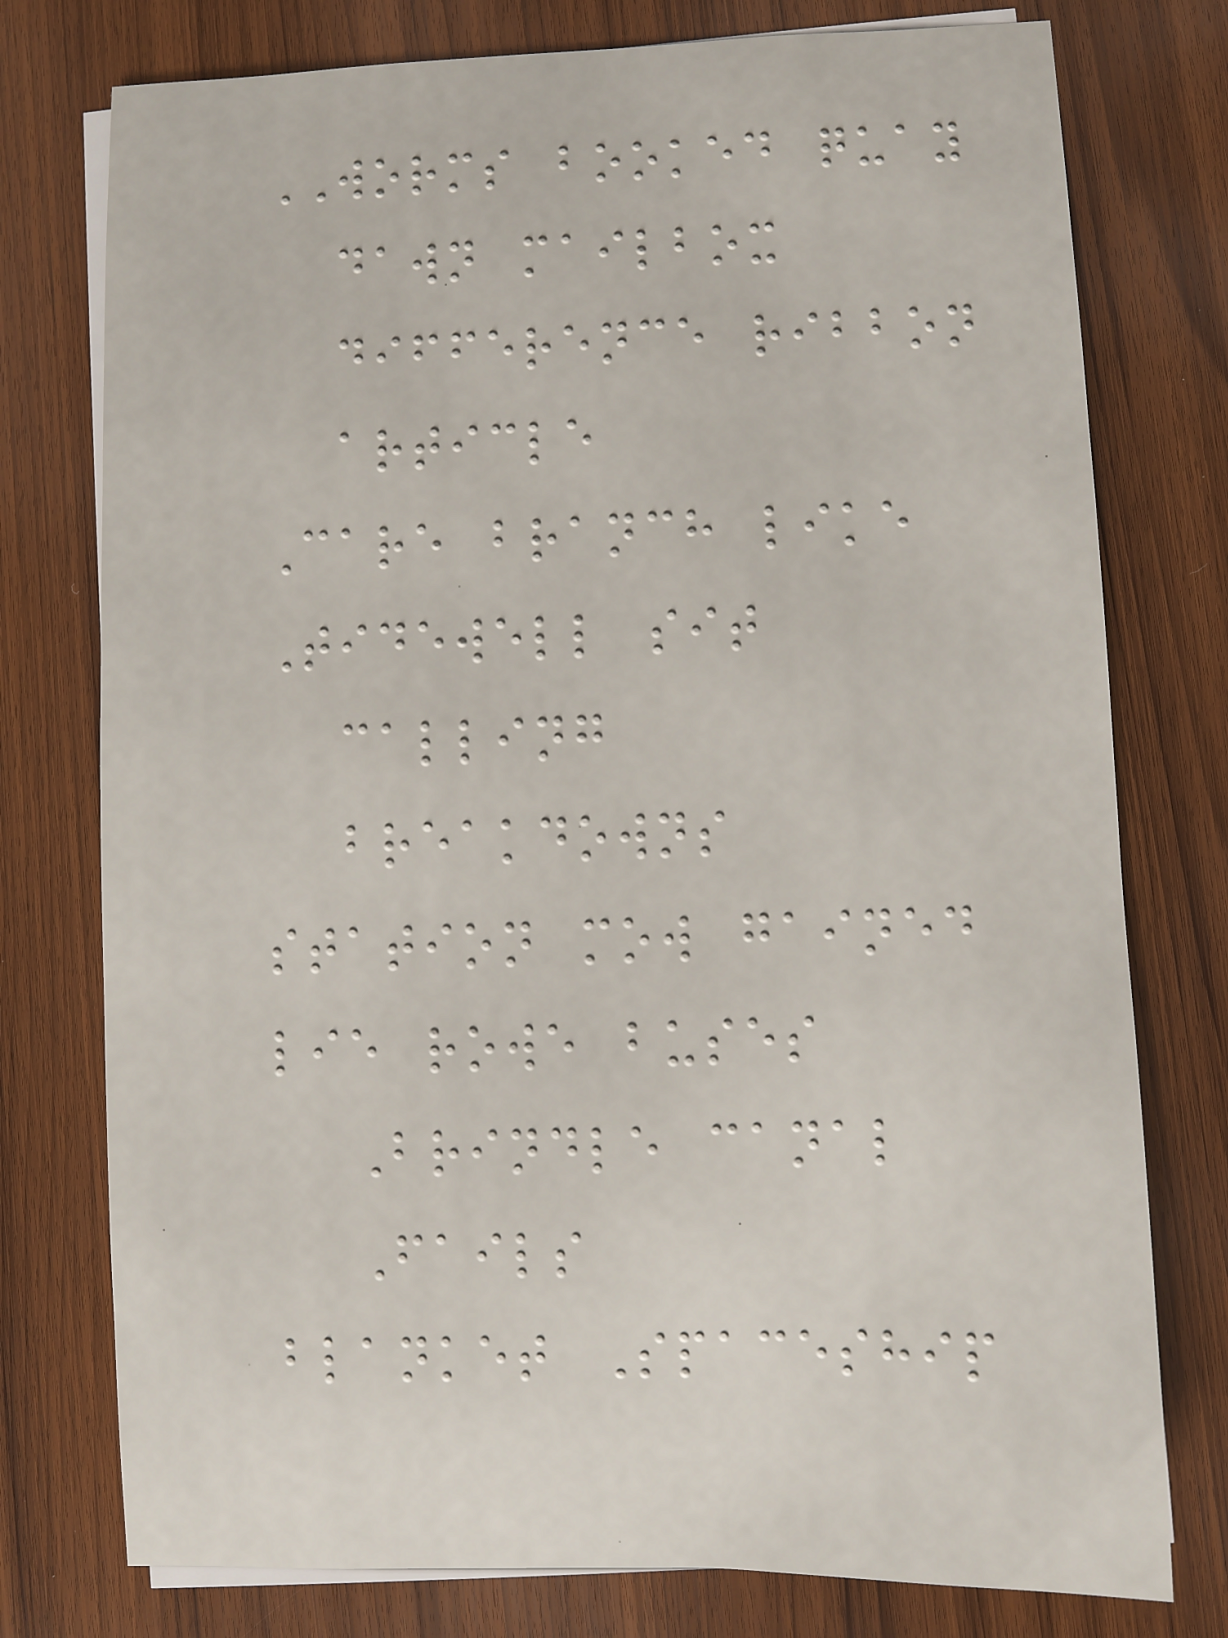WORMS booked quay
dawn mailbox
difference ribbon
article
Care branch like
Tidewell sit
calling
breakdowns
station mow gained
lie rowe buses
Brindle canal
Fails
blanket Spaceship
